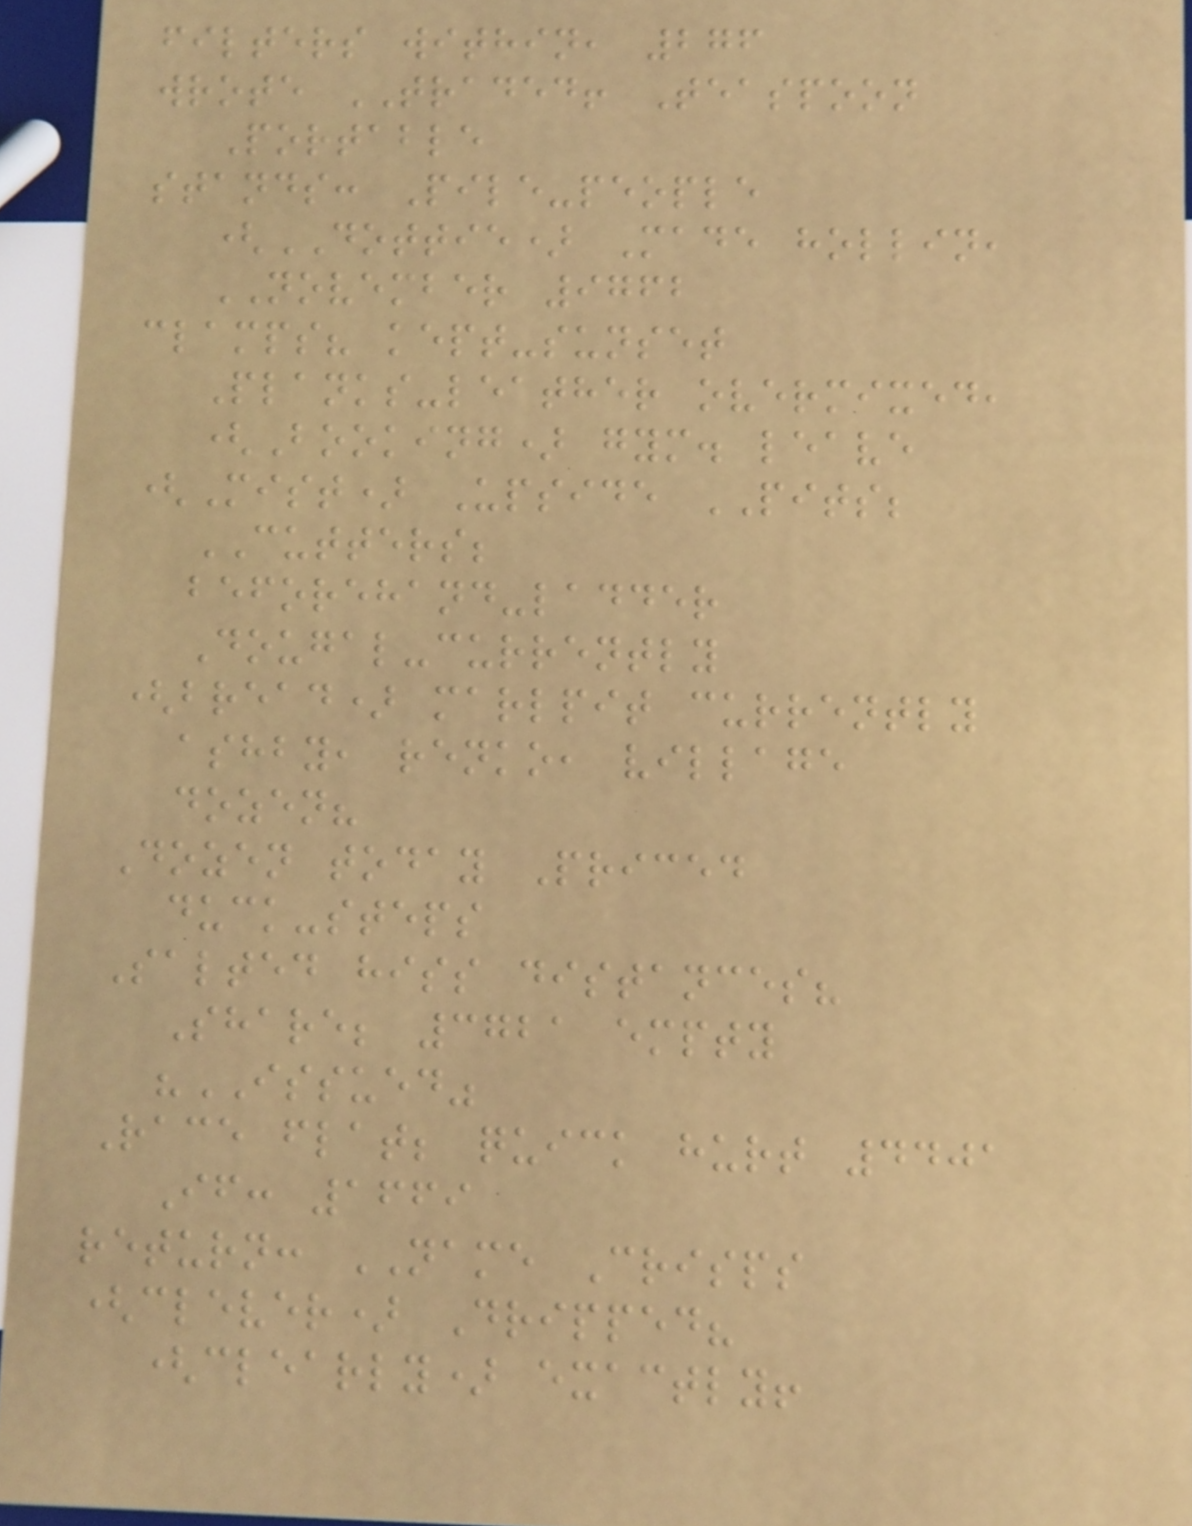filters within, 276
wrote TRADED! Teaspoon
Portable
stands: Pile-people
(DOTTIE) Made hollin,
NOVEMBER 9762
clamps? kept-sunset
Planks-leather overmixed,
(Booking) gym. leave
(Mist) Upside PITS;
CUTTERS;
beforehand-ladder
Dougal-currently
(bread) marlpit currently
ashby, renko, village
dozen?
Dozen today Priced
duck-steps
Salted hiss distances?
Share; 3721 empty
"ISSUED"
Race flat; quick hurt 4401
If: 1669
return: NAME Crisps
(clever) Dripped?
(clearly) exactly!
